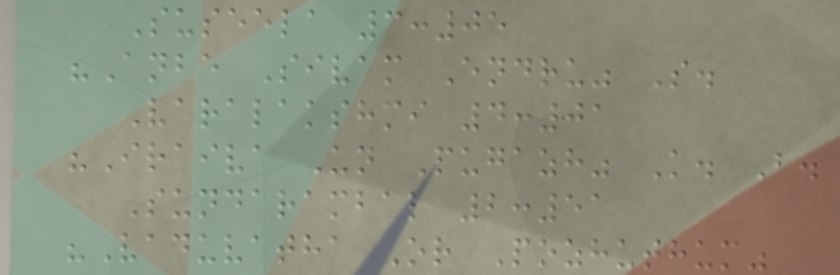Suseela 3:05
"Anbe Sivam Endru" S.
Varalakshmi 4:01
"Iraiva Un Pugazh" K. B.
Sundarambal 2:51
"Vaduvatha Or Pozhuthum"
